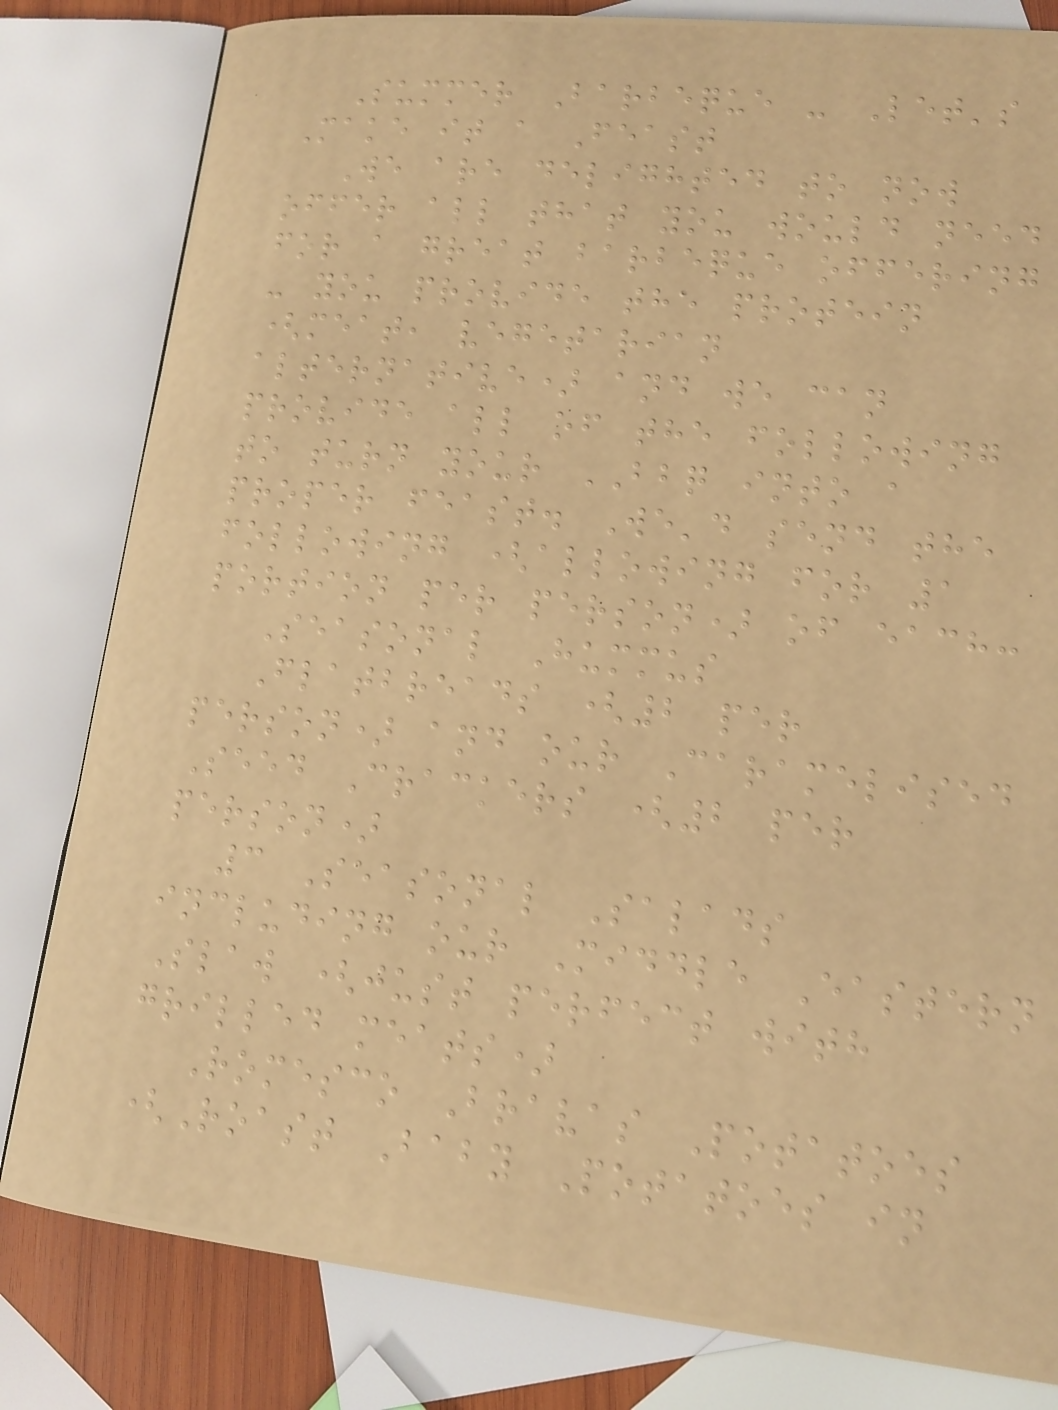Summer Barbeque - Let's
Make it a Feast
We are delighted to now
offer all that you would need
for a great barbeque offering
- you provide the protein
(meat, vegetarian
alternative) and we can
provide all of the following
to turn your BBQ into a
proper feast. We'd send the
following (allowing for 1
portion per person) of each:
Seasonal Hummus
Flatbreads (2 per
person) and our Caramelised
Seed Crackers (2 per
person)
3 Seasonal Salads
including our Middle Eastern
Slaw (just perfect with
grilled meats)
Romesco Bravas Potatoes
(Roast Baby Potatoes in
